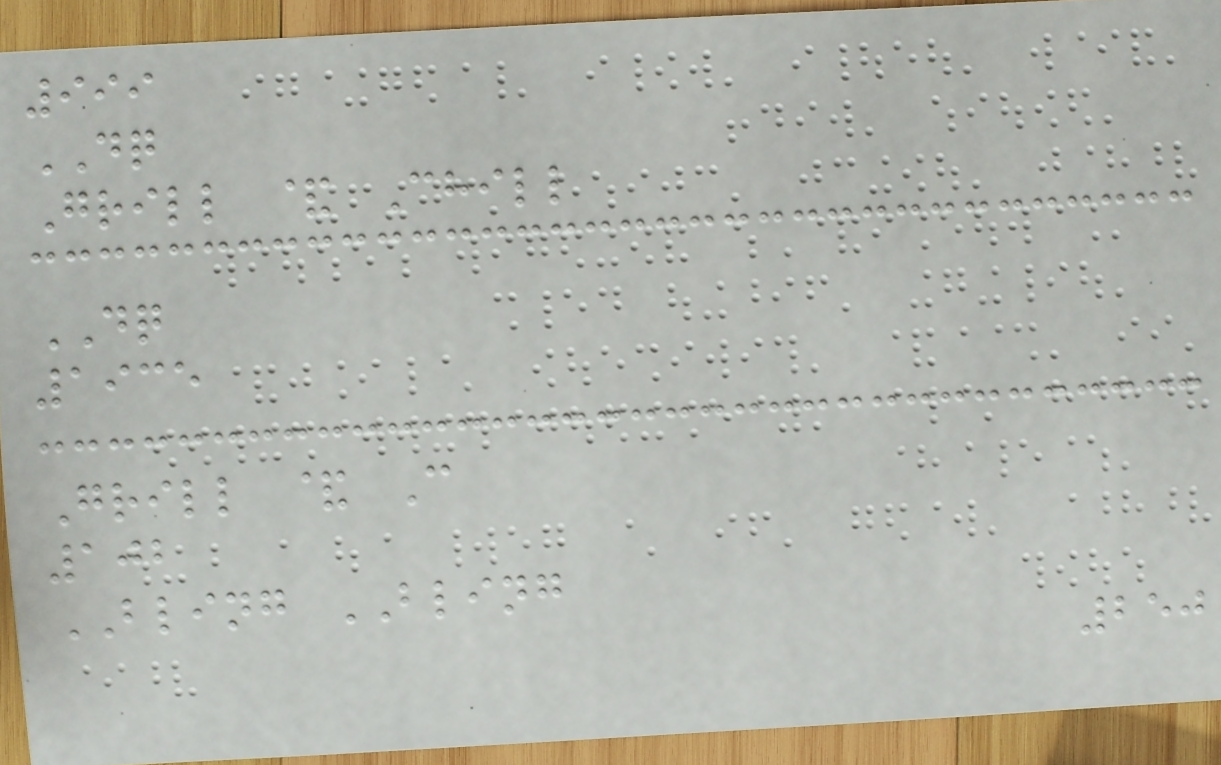999
DQ
Grill & Chill
DQ
1935
Grill & C
102
BLING BLING
250
